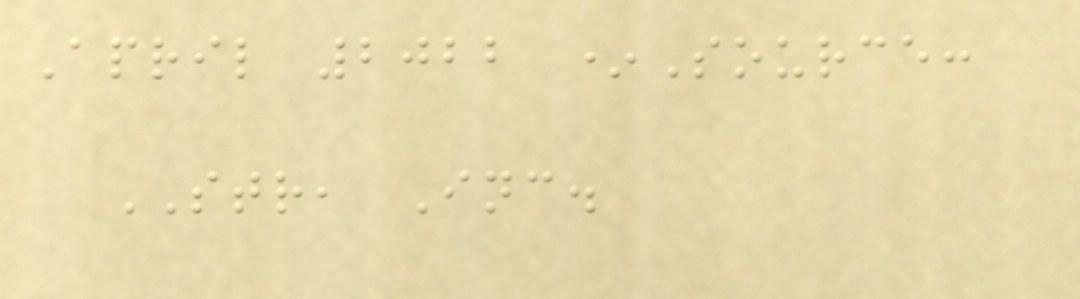April 2022 *Source:
STR, Inc.
